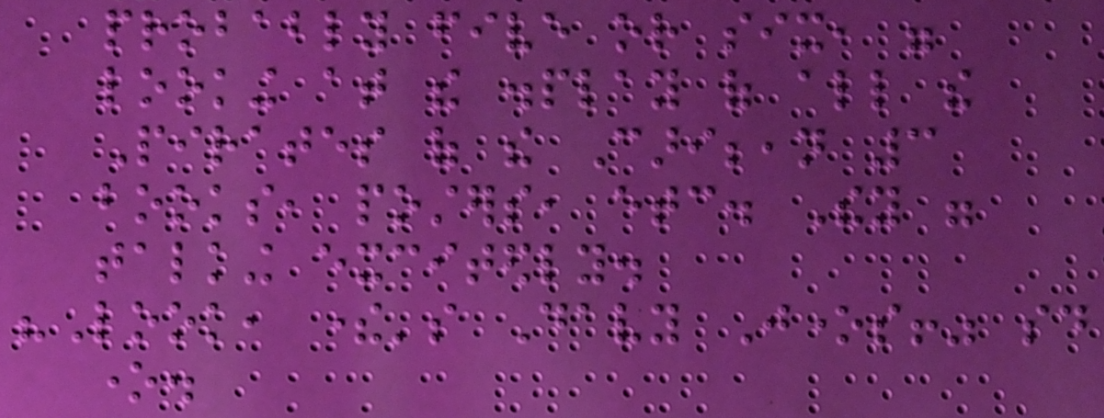probably five or six, were
looking at the display of all the
Pirates of the Caribbean 3
books, posters, etc. They were
talking excitedly.
"Look, there's Davy Jones!" said
one.
